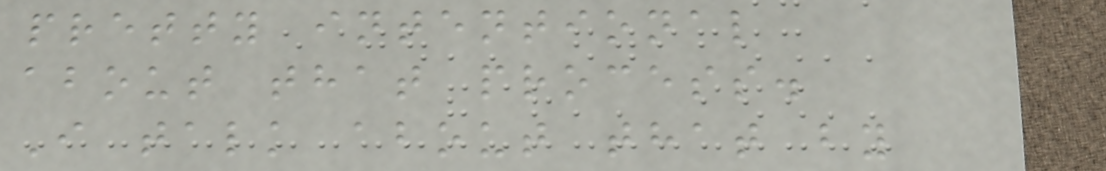pretty intentional
about that process.
I talk about that by
